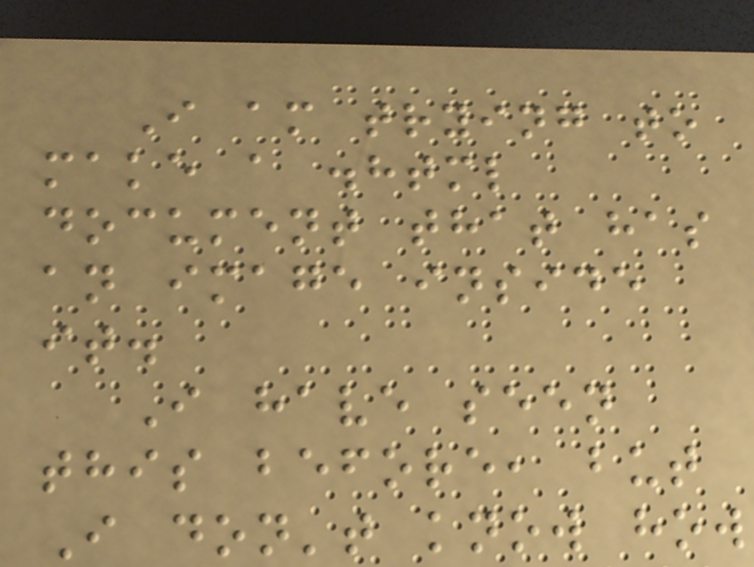I am trying to
make a .html
document that has
an image inside
it.
I have seen
this before, but
I don't know how
